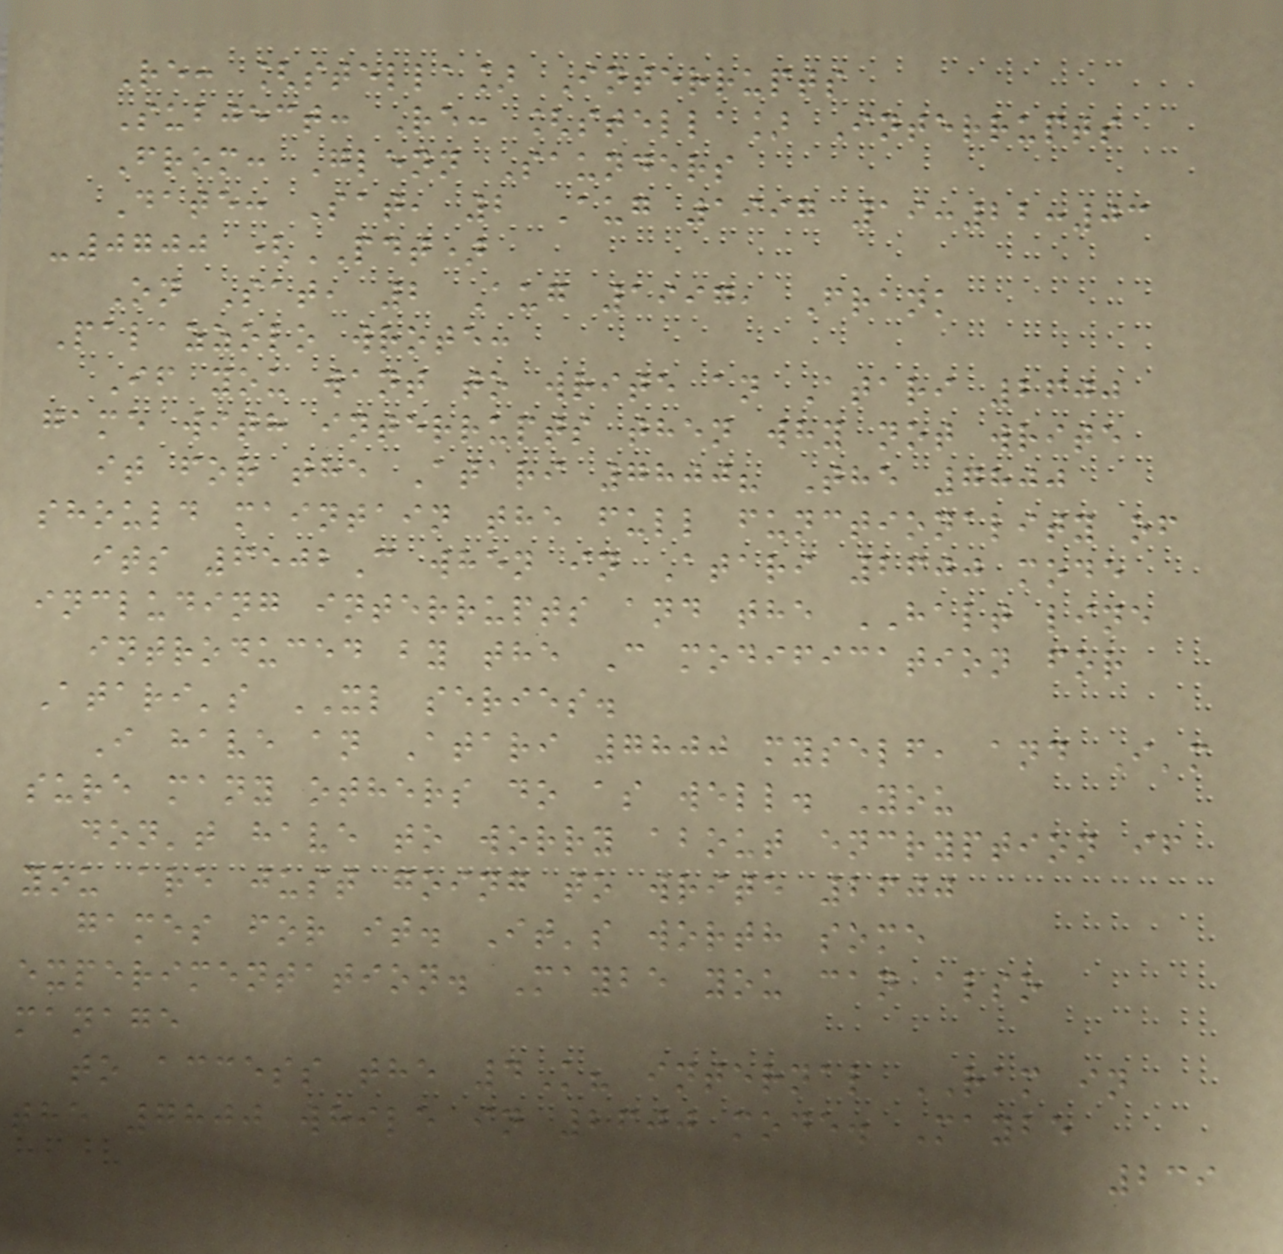Re: [stella] Interrupts
Subject: Re: [stella] Interrupts
From: Glenn Saunders
Date: Sat, 2 Aug 1997 19:22:03
-0700 (PDT)
On Sat, 2 Aug 1997, Frank
Palazzolo wrote:
If you want to write an Atari 2600
game with interrupts then why not write
it for the Atari 7800? The 7800
should maintain the full functionality of
its 6502C when in Atari 2600 mode
including interrupts and the HALT line
introduced by the C modification for
Atari's XL series.
I have an Atari 7800 myself, and I'm
sure many others do as well. You
don't have to worry about encryption if
you are just going to write 2600
games for it. It's worth some
experimentation. Maybe you can also
manage
to access the 4K? internal RAM in
the 7800 while in 2600 mode. Maybe
239
